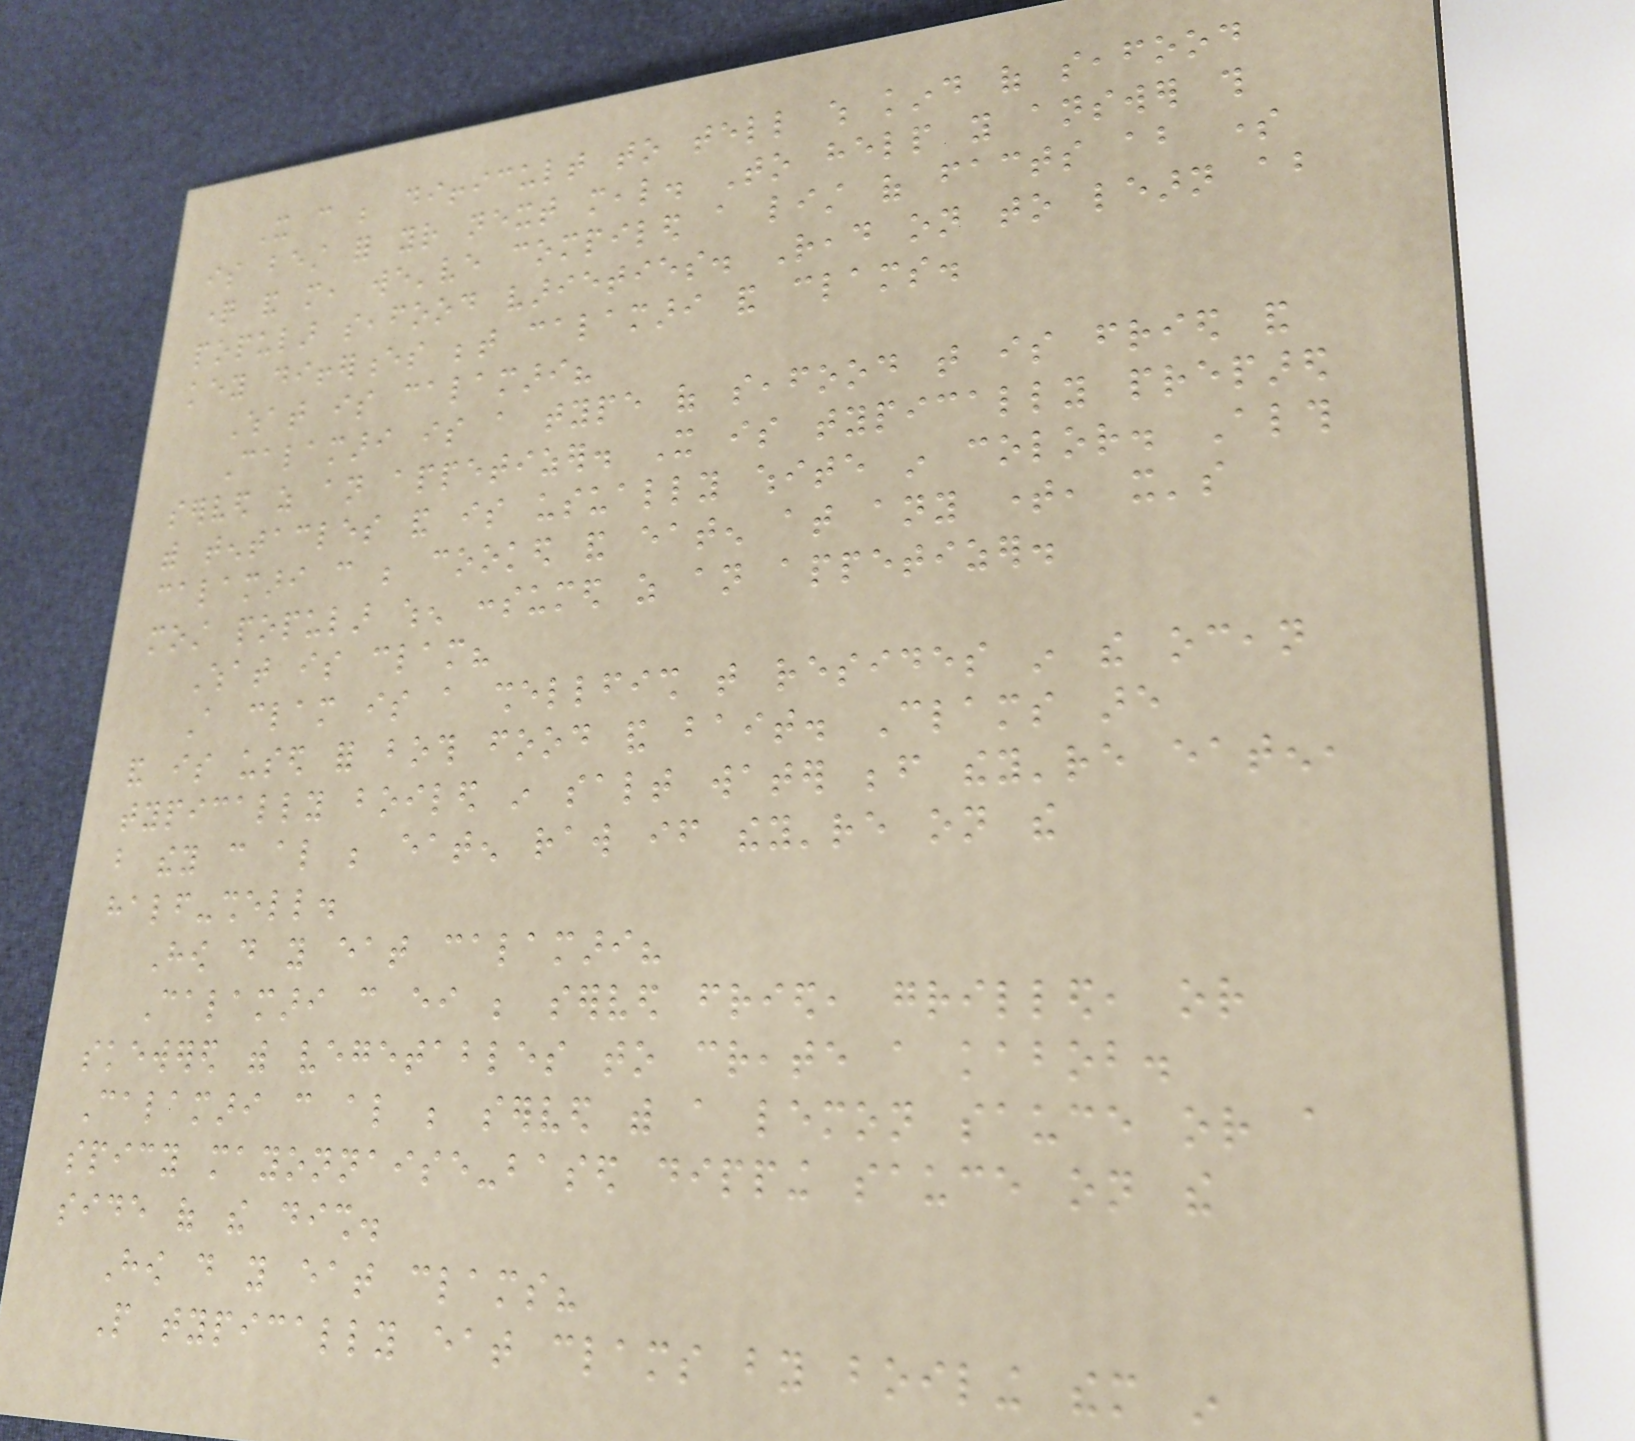It can be difficult to tell which kind of seafood
is best for your next meal. To help you answer this
question and more, we've compiled a list of facts about some
popular seafood varieties. Read on to learn about
key differences between calamari and clams.
What is calamari?
Calamari is a type of seafood that is fried and
served as an appetizer. It is typically prepared
with tentacles and is usually white in color. Although
calamari can be cooked and eaten at any time, it's
most popular when consumed as an appetizer.
What is clam?
A clam is a shellfish that resides in the ocean
and is used for both food and bait. Clams are
typically boiled in salt water before they're eaten,
but they can also be eaten raw if they're on the
half-shell.
How do you eat calamari?
Calamari can either be served fried, grilled, or
skewered with vegetables to create a kabob.
Calamari can also be served with a lemon sauce or a
spicy mayonnaise-based dipping sauce on the
side of the dish.
How do you eat clams?
People typically eat clams by boiling them in
